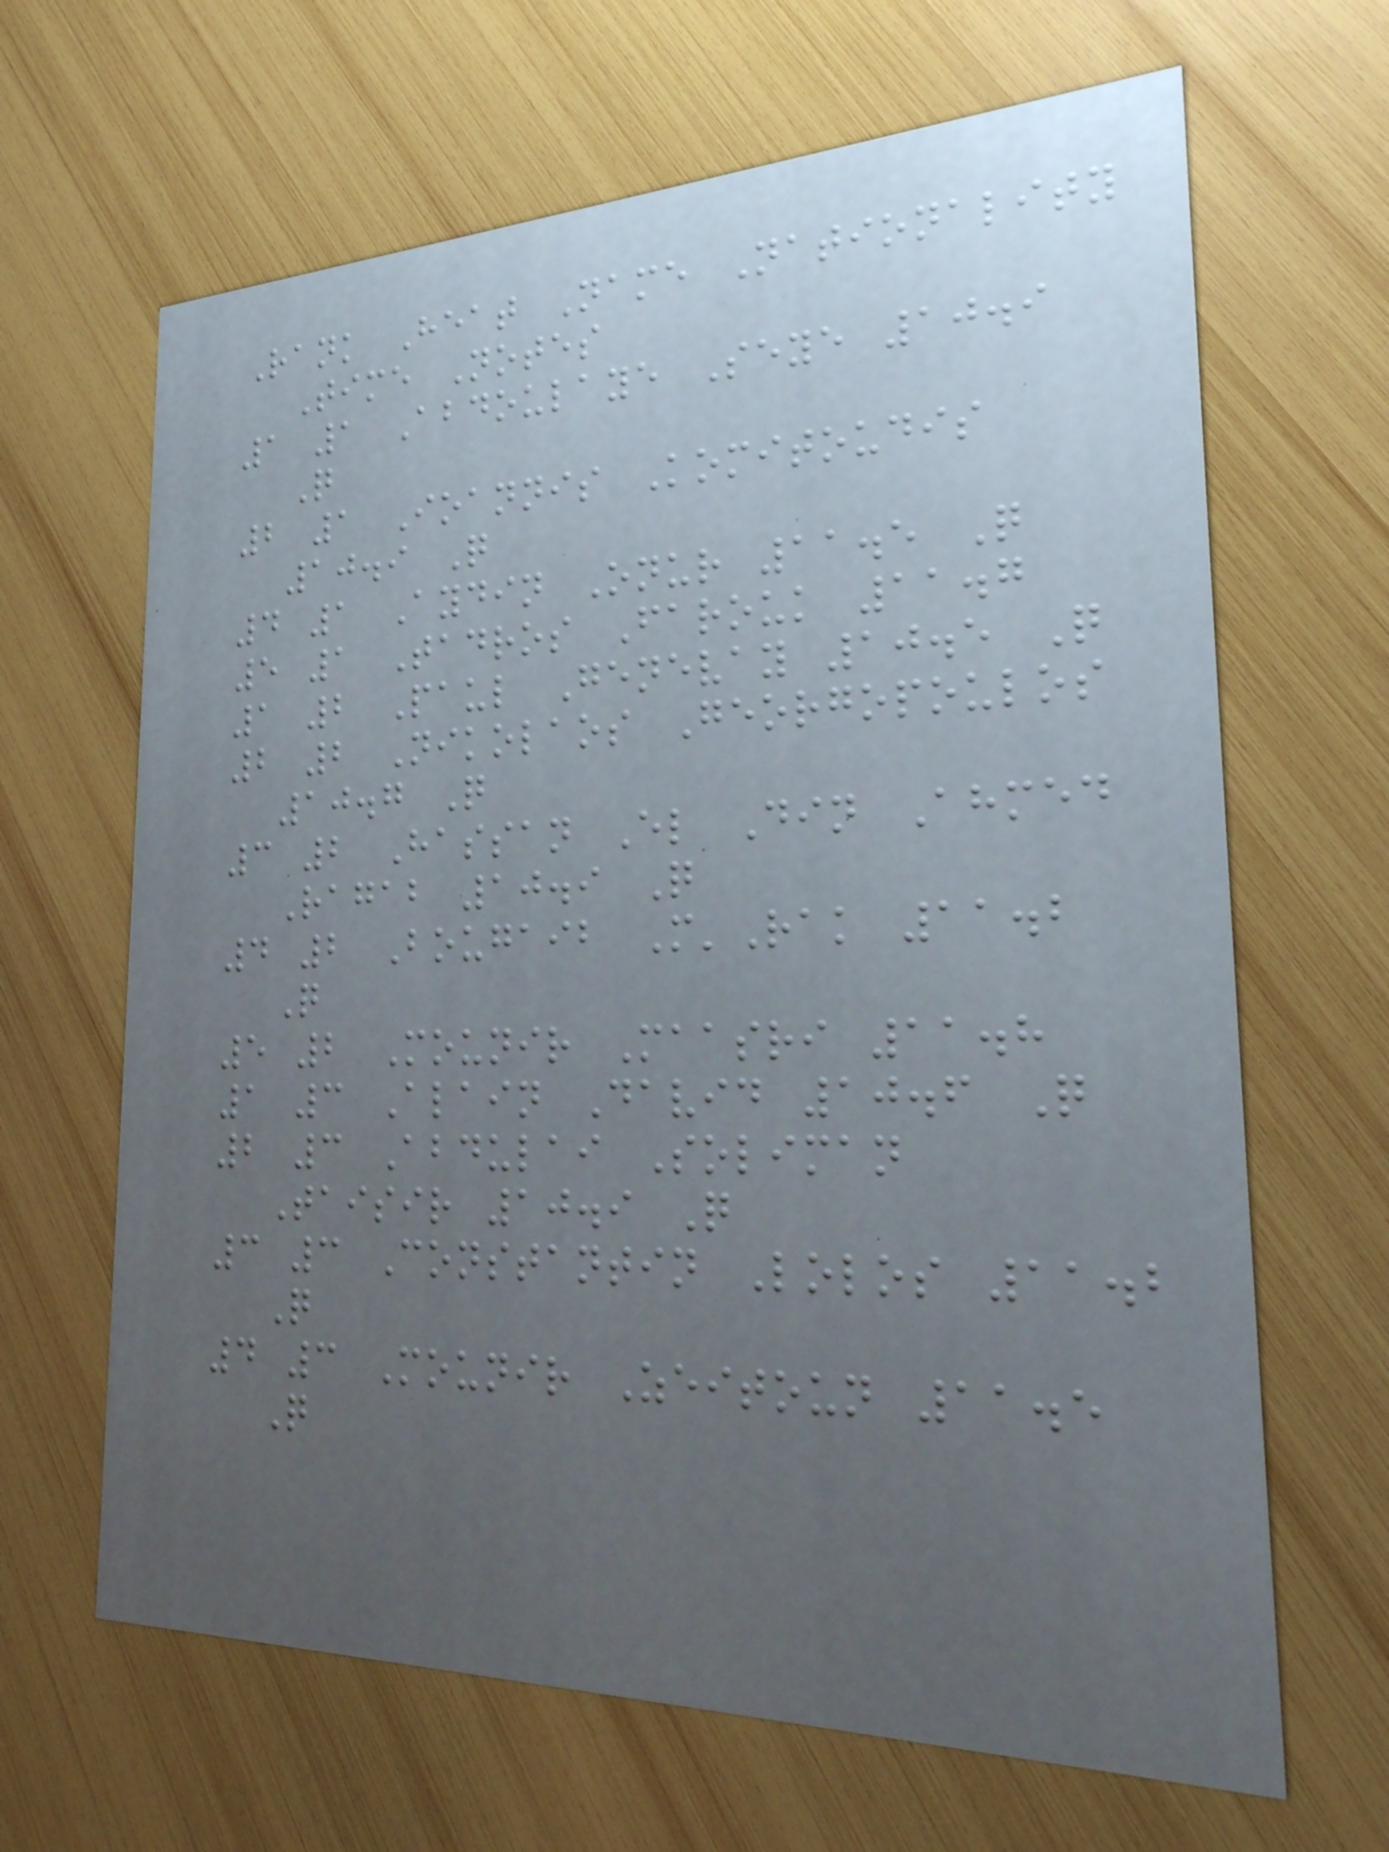Rank Heat Name Nationality
Time Notes
1 1 Abdoulaye Seye 10.9
Q
2 1 Ioannis Komitoudis
10.9 Q
4 1 Aydin Onur 11.5 Q
5 1 Tadros Farouk 11.7
1 2 Paul Genevay 10.5 Q
2 2 Nikolaos Georgopoulos
10.7 Q
3 2 Hassan El Din Ahmed
Ragab 10.9 Q
4 2 Bougaib M'Rak 11.2
Q
5 2 Mounir Maasri 11.8
1 3 Alain David 10.6 Q
2 3 Abdulai Soliman
Taisir 10.9 Q
3 3 Constantin Lolos 11.2
Q
4 3 Mounir Zeitoun 11.5
Q
